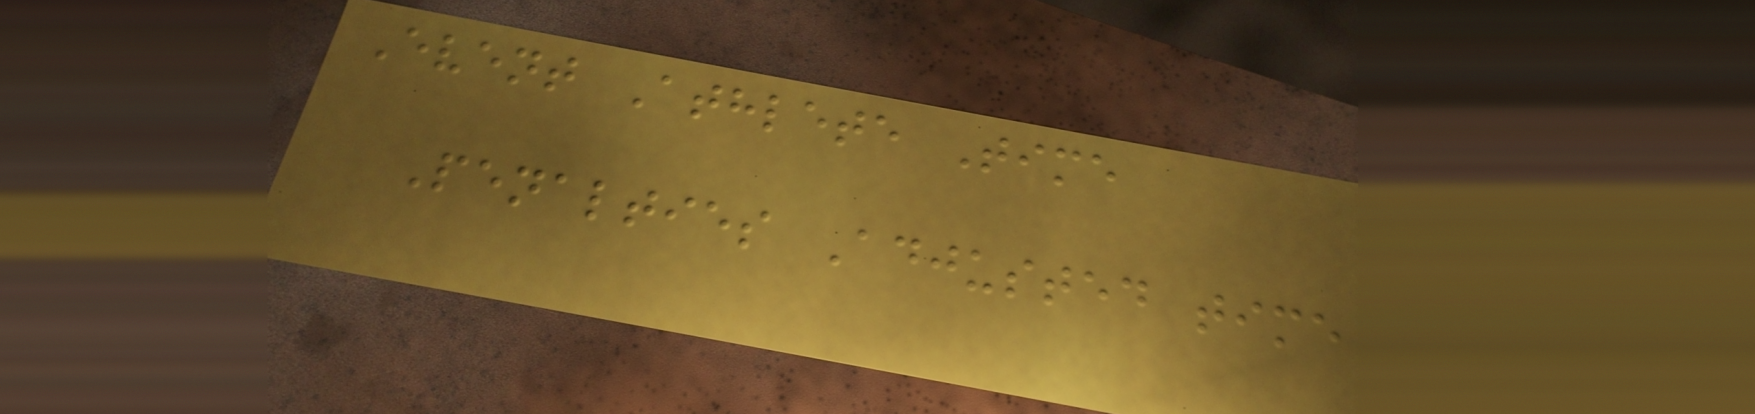Event Athlete Time
Penalties Adjusted time
